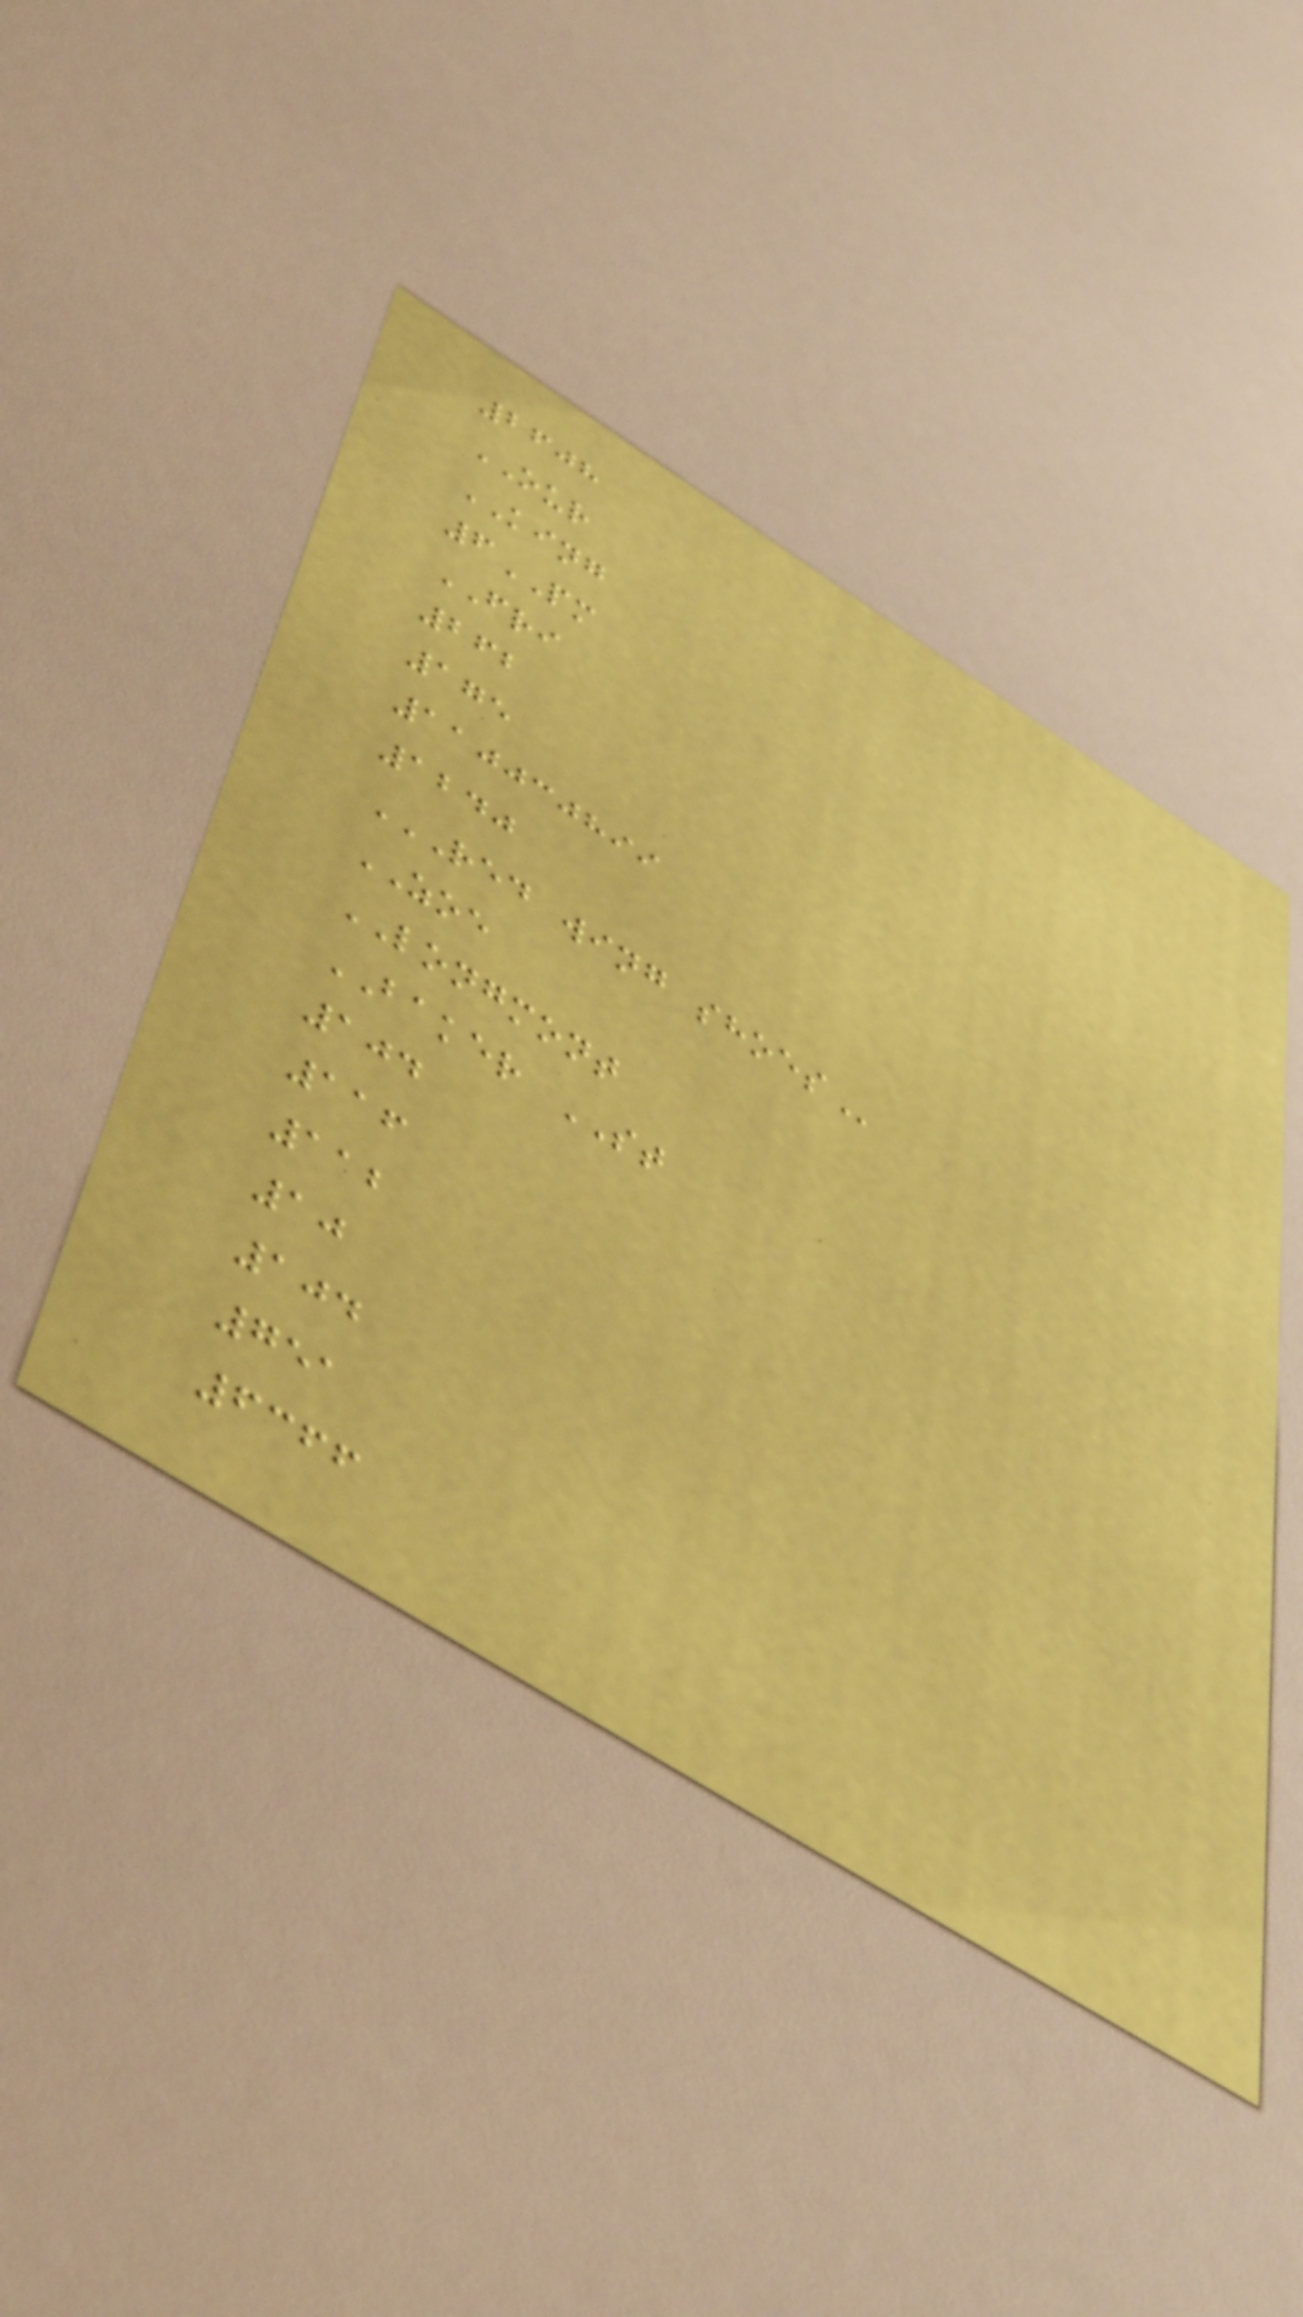2608
OUR
KING
6PM
FRI
262
175
110030899
1240
RED WING SHOES
ZOE
LONGMONT
BAKER ST
104
116
112
10
104
751
6366
